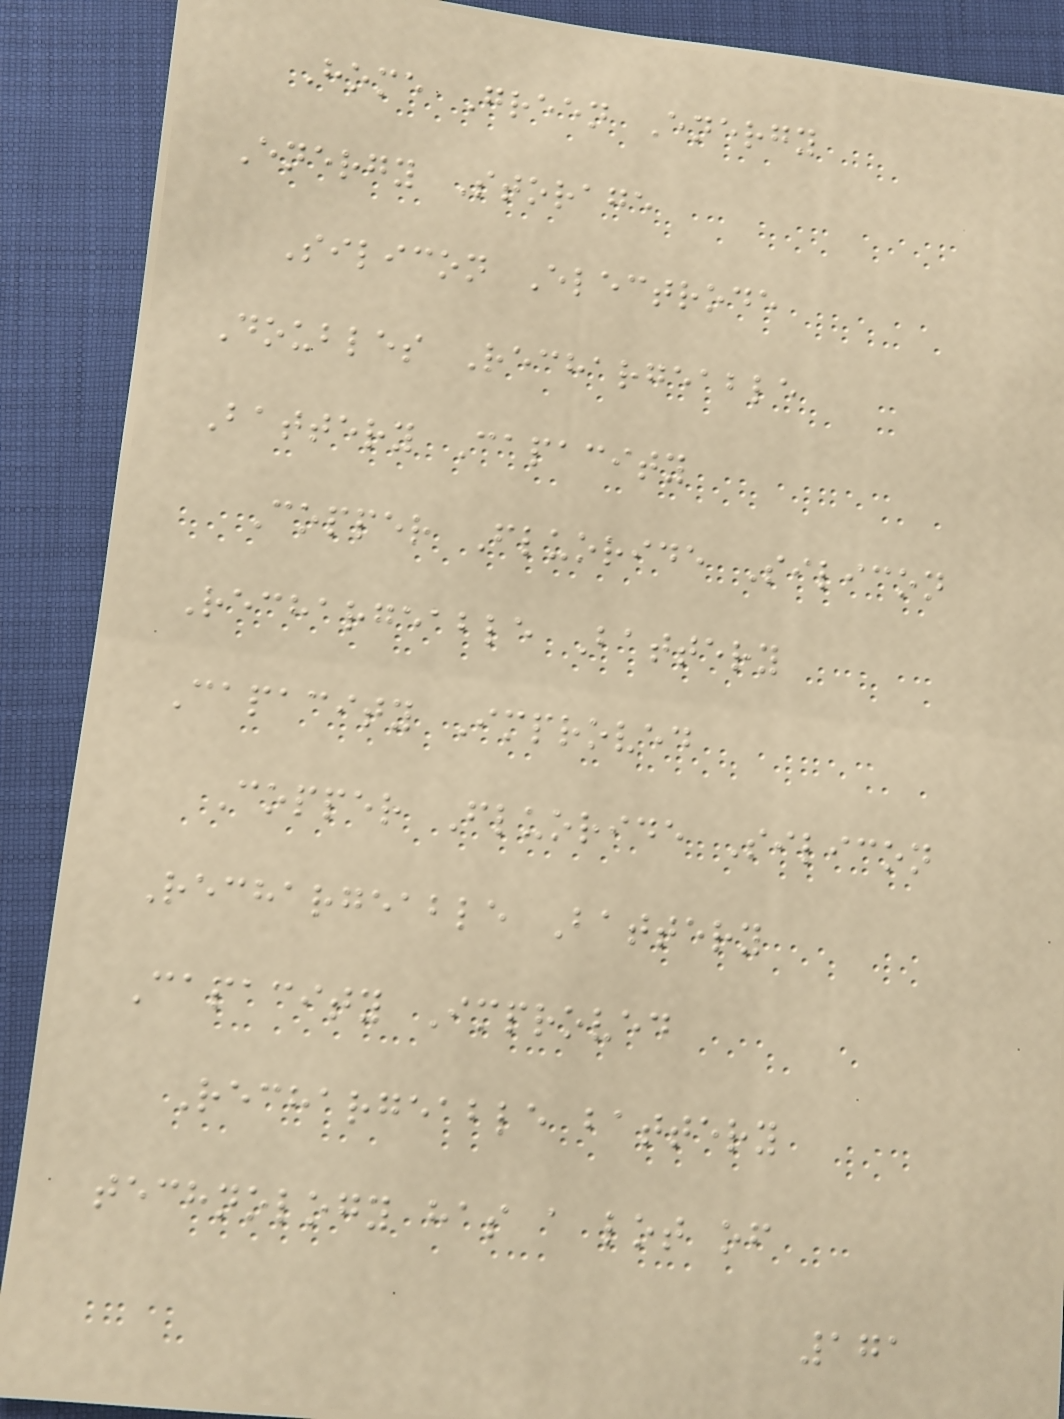Home Green Energy
Energy Storage
Silicon Electrode
Doubles Rechargeable
Battery Capacity
Copper Fluoride Silicon
Rechargeable Battery
Capacity Improved
Copper Fluoride Silicon
Rechargeable Battery
Capacity Improved
Rechargeable battery
technology has a lot of
171
